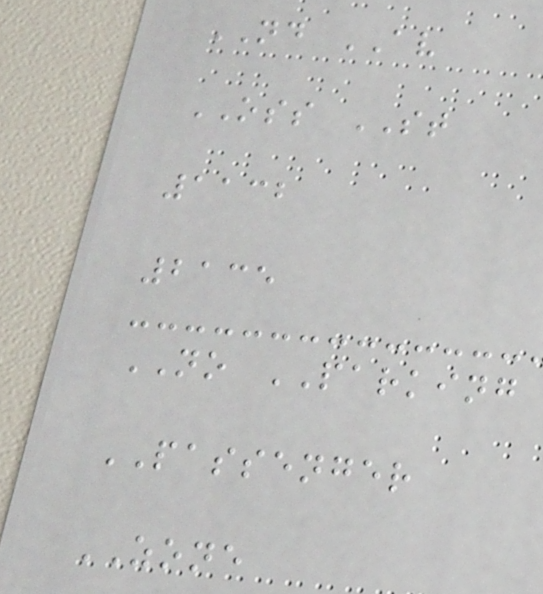ND AV
OSS ST
1132
2135
NO PARKING
PASSENGER
ZONE
